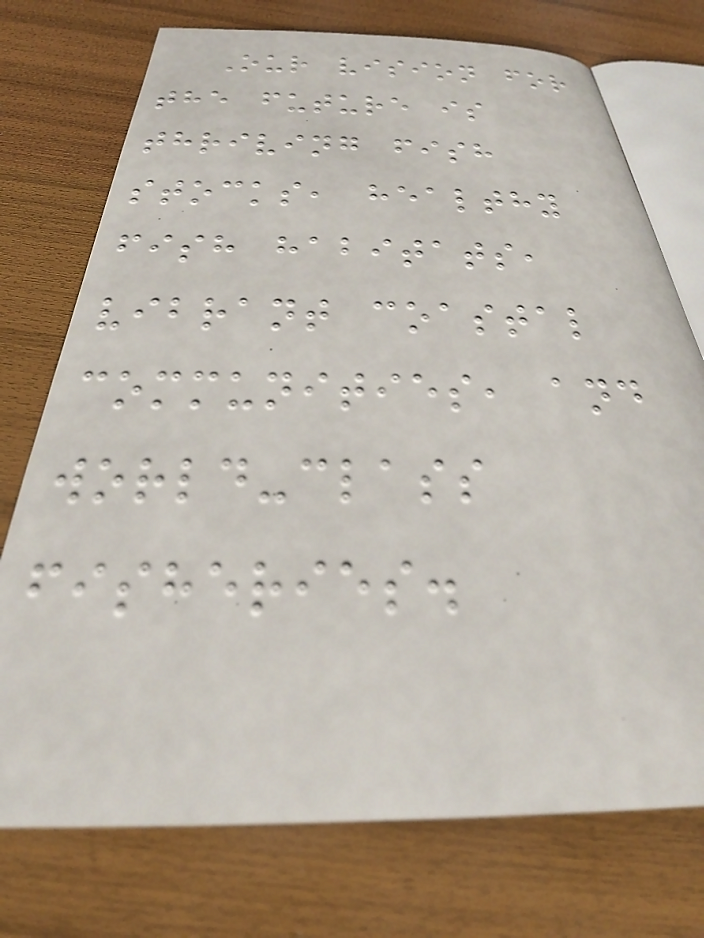Our vision for
the future is
thriving fish
stocks, healthy
fish habitats,
vibrant coastal
communities, and
world-class
fisheries.
